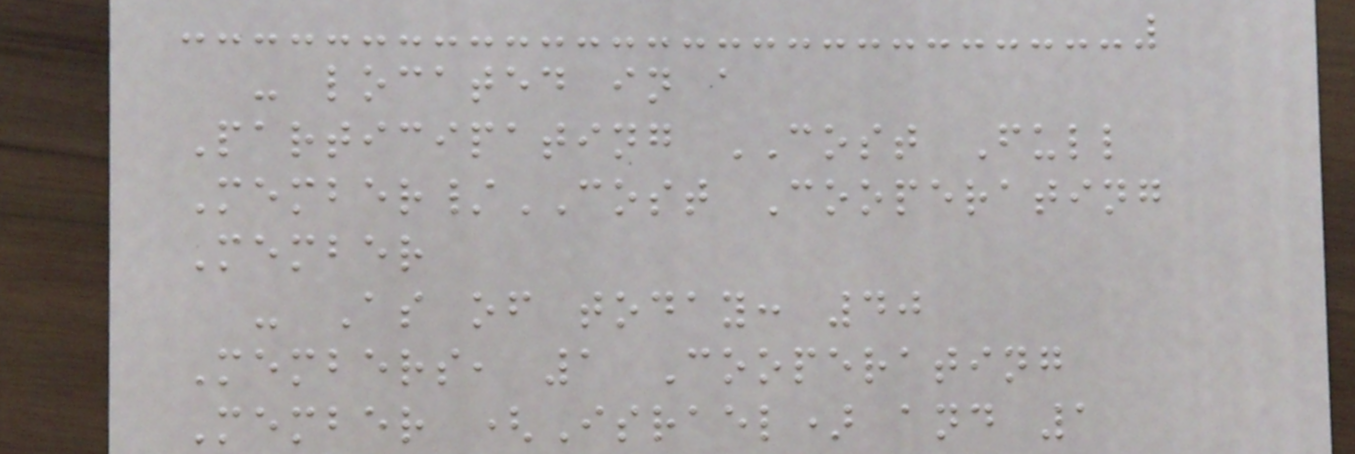- located in a
Participating COST Full
Member/COST Cooperating
Member
- As of today: 40
Members, 1 Cooperating
Member (Israel) and 1
